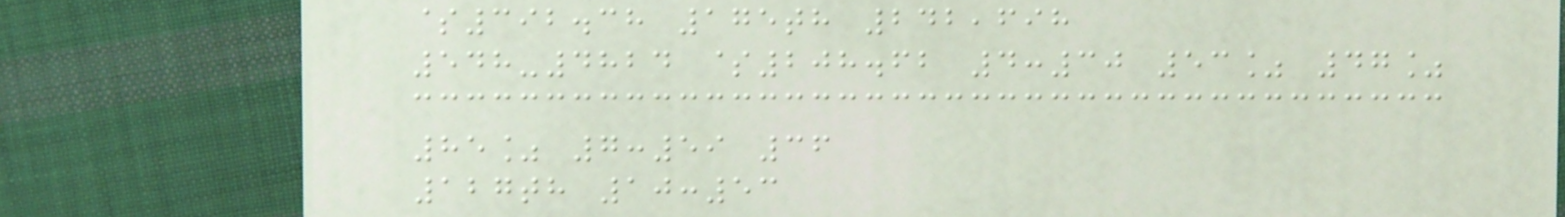$392.38 175th 242,698
548-4824 $208.62 4:30 53% 47%
85% 7:59 36
127th 10:53
